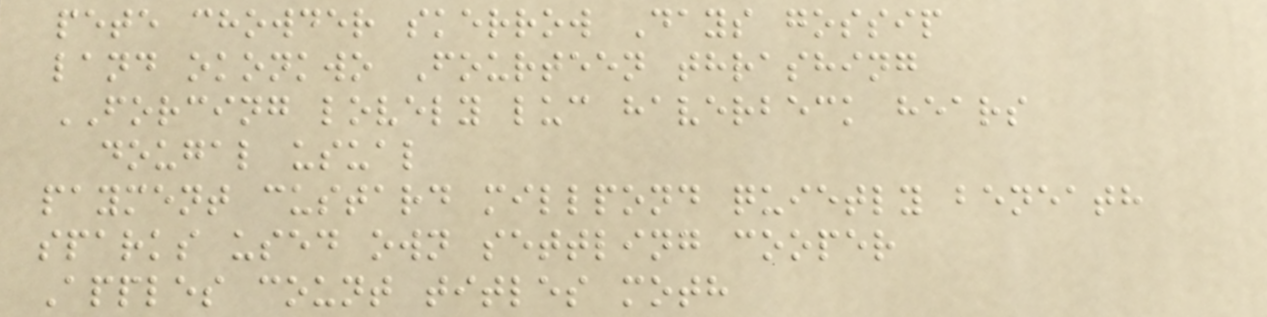pete chowder skerrow Days gossip
land okonkwo Fourteen thrashing
FORCING lovely luc haverbeck hears
dougal usual
payment custard millpond quietly beneath
sparks used own settling cooper
Apples count titles moth
